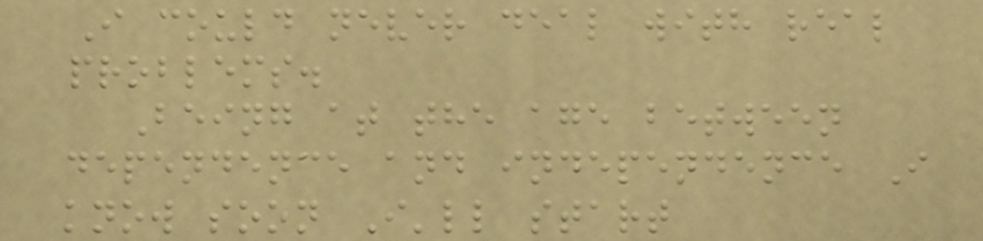I could never deal with real
problems.
Being at the age between
dependence and independence I
know soon I'll start
